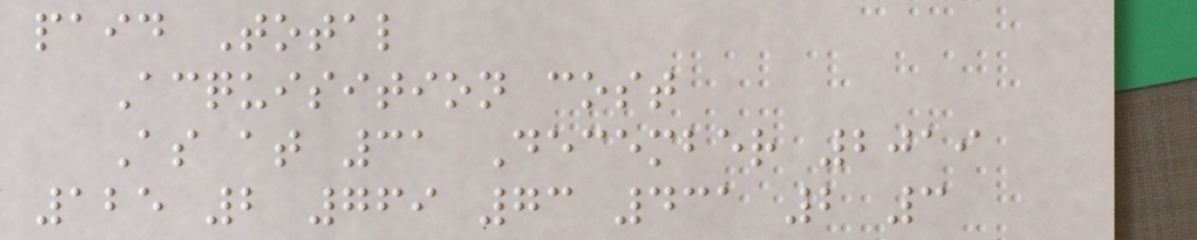paid Total
Acquisition cost
As at 31 December 2019
125 2 769 73 431 2 3
